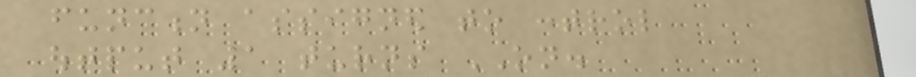function assigned to control
output 1 turns ON.
